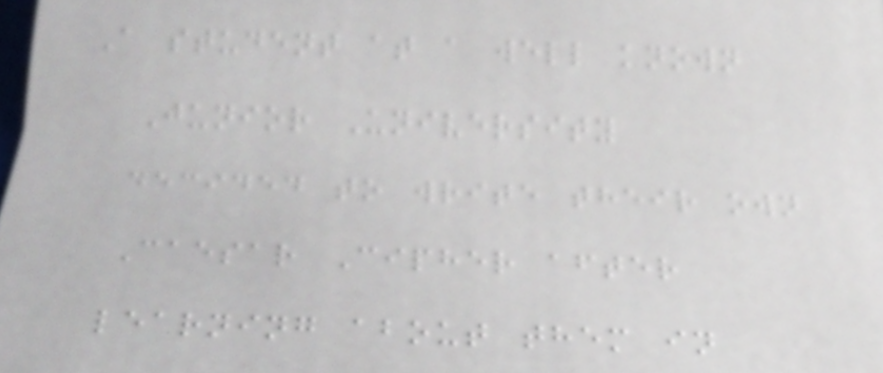A student at a well known
Junior University
decided to write their own
Caesar Cipher after
learning about them in
